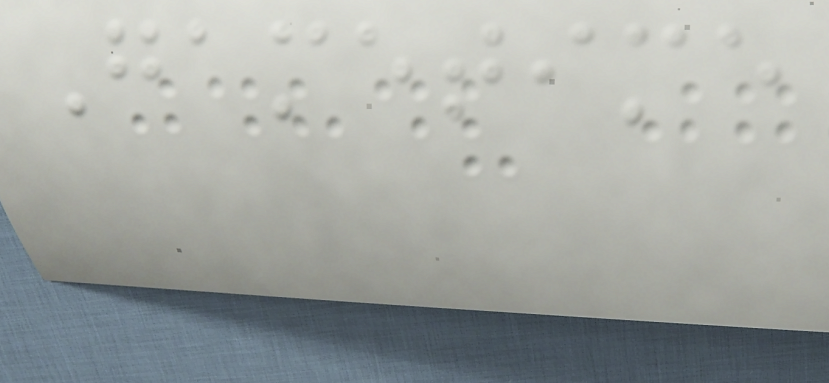Gametime
